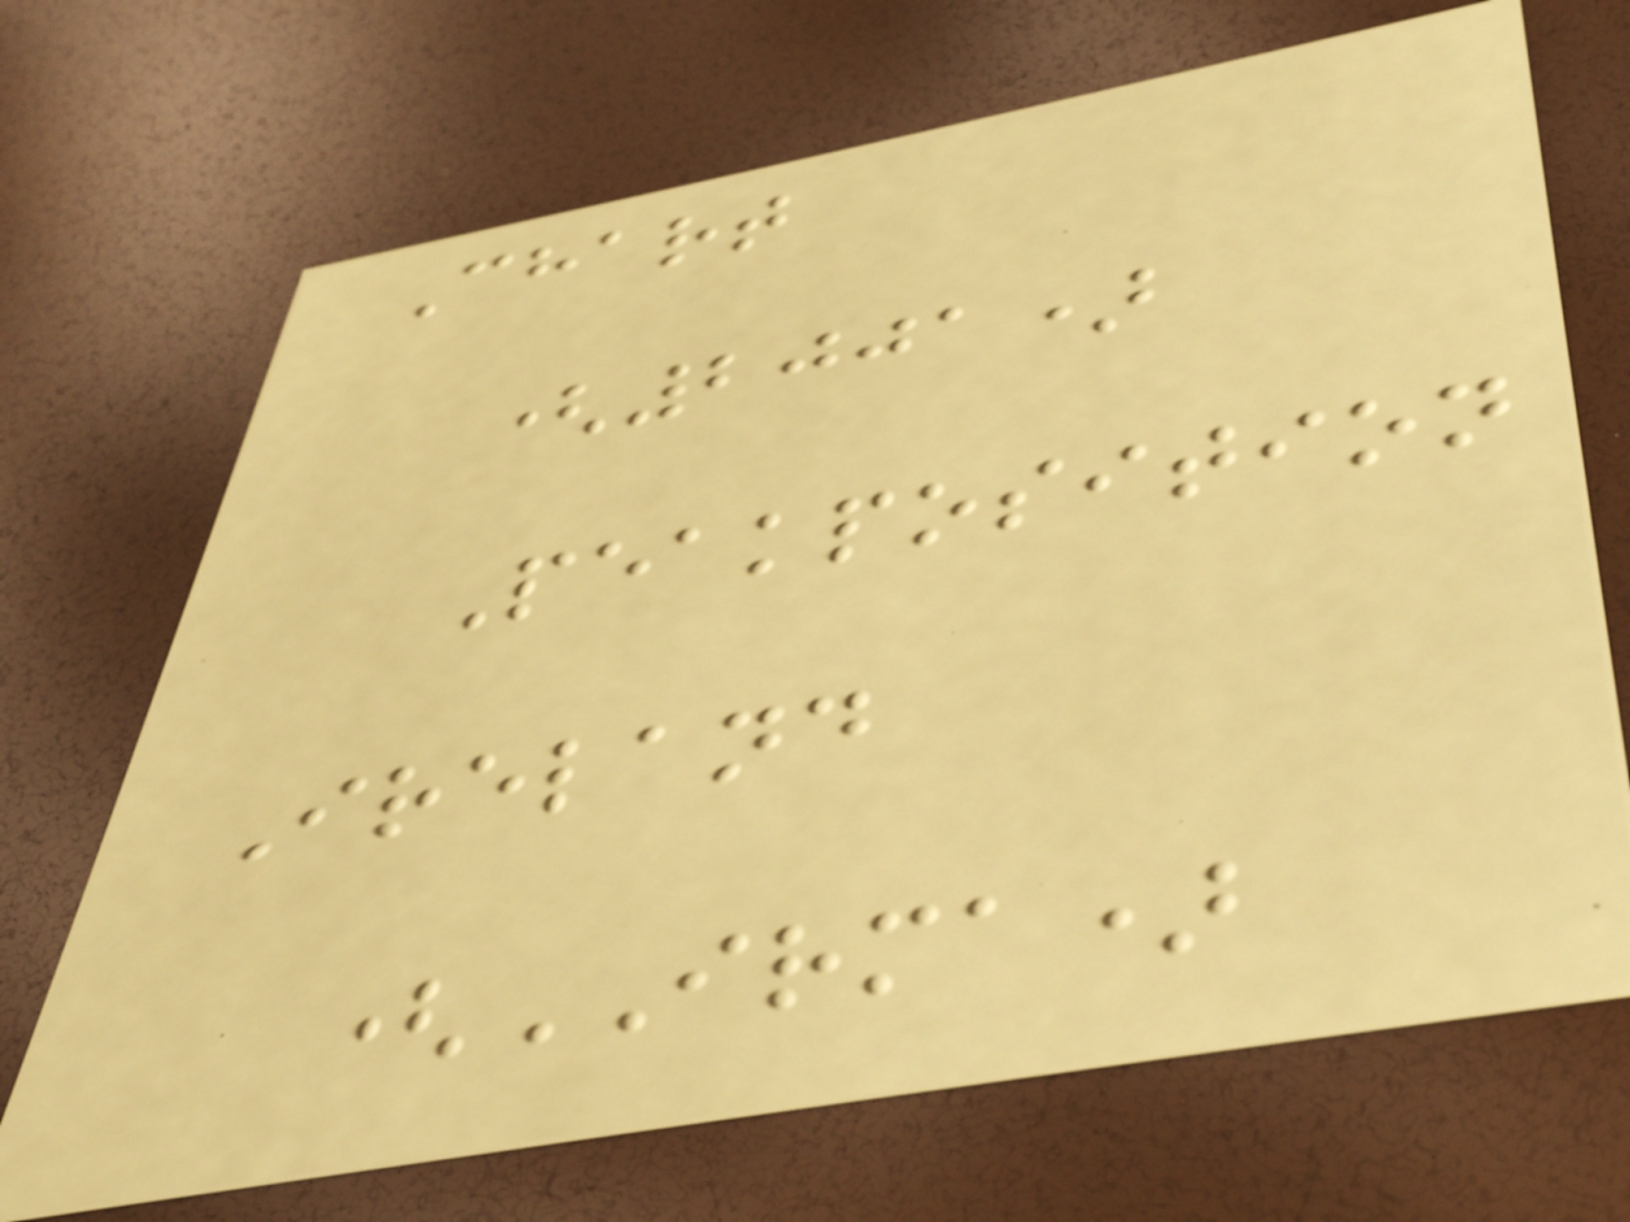Chart
(2001)
Peakposition
Ireland
(IRMA)
